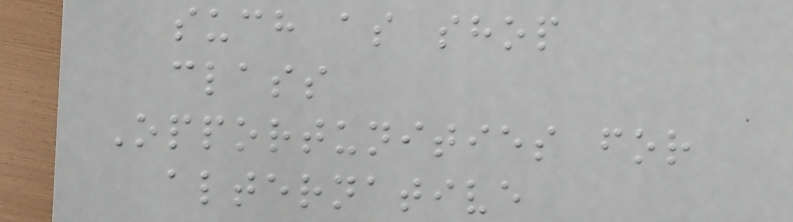such as shop
class
Opportunities for
alternative
